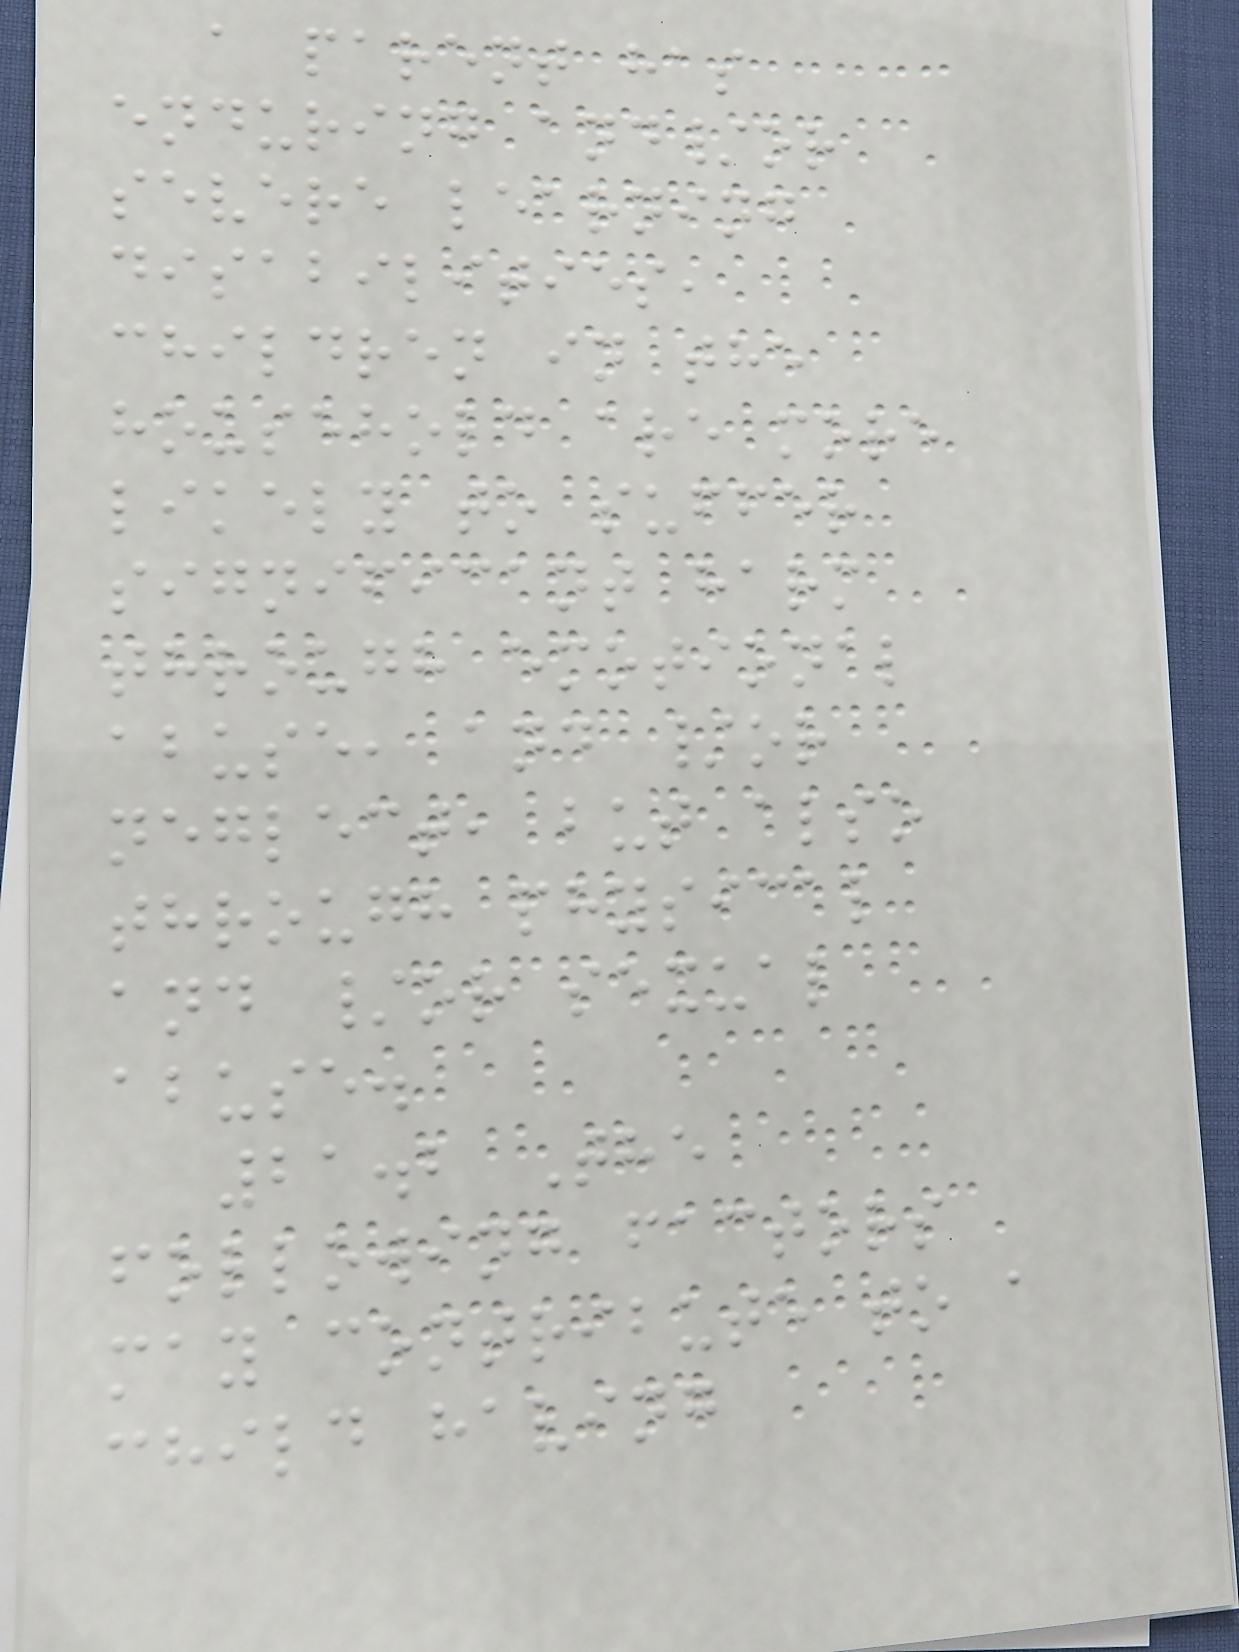a parent has
enduring and/or
severe learning
disabilities,
children in the
household are more
likely to suffer
significant harm
through emotional
abuse, and /or
neglect, but also
through physical
and /or sexual
abuse.
21.2 The
following factors
may contribute to a
child having
